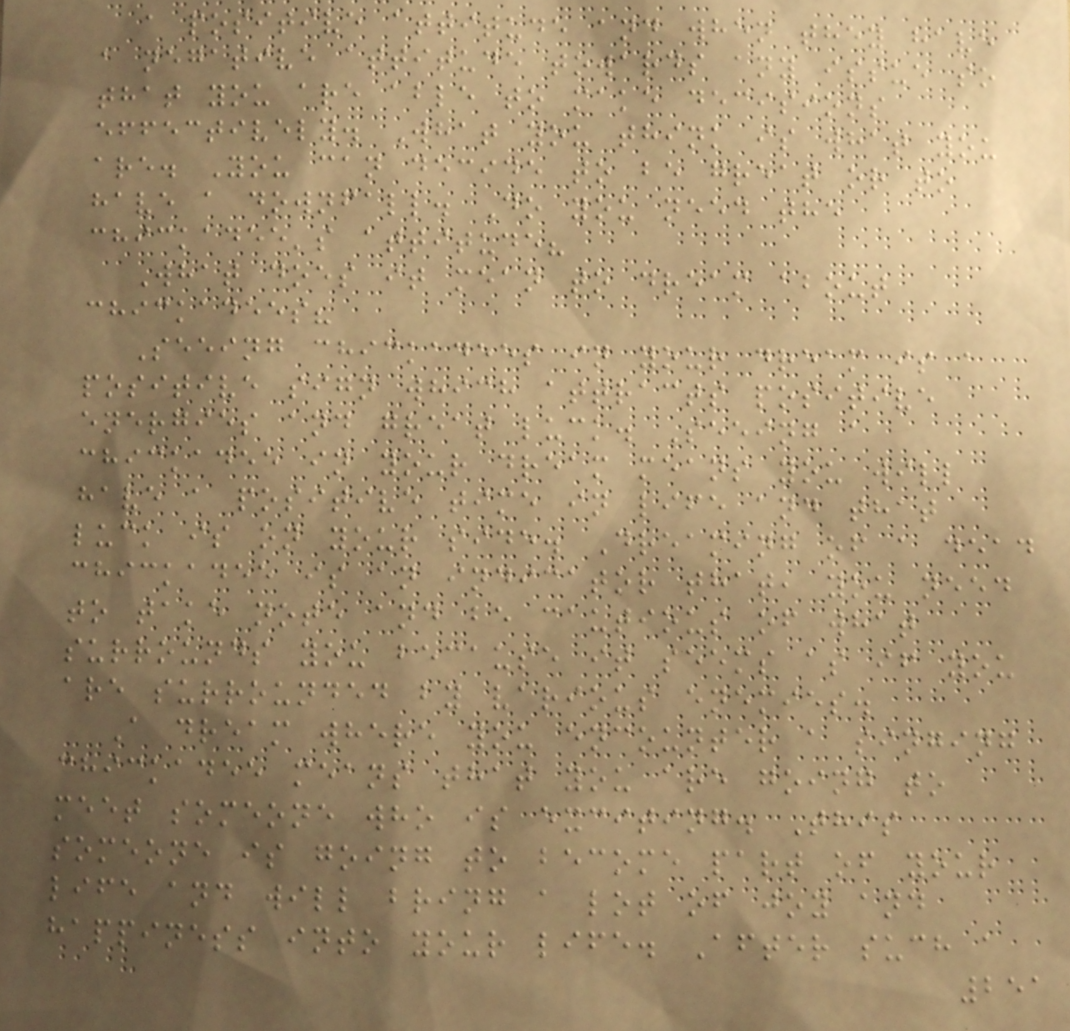a positive attitude and when they have
a negative attitude towards any issue so
that you are able to make decisions
effectively. What you think is what you
are. You can decide to be great or to
have a downfall. Do you need the
chickadee's attitude?
What does it mean to dream about
chickadees?
Seeing chickadees in your dream is a
positive sign which attracts positive
energies and great luck. Seeing a
chickadee in your dream means you will
have a positive time in life and that
luck is on your side. Dreaming of a dead
chickadee is an indicator that, you need
to take note and be cautious of what
surrounds you because it seems as if you
are surrounded by various enemies.
A dream where you encounter a singing
chickadee means that you are going to
meet someone who is exciting. This
someone is going to become part of your
life and will bring a lot of joy and
happiness into your life. After such a
251
